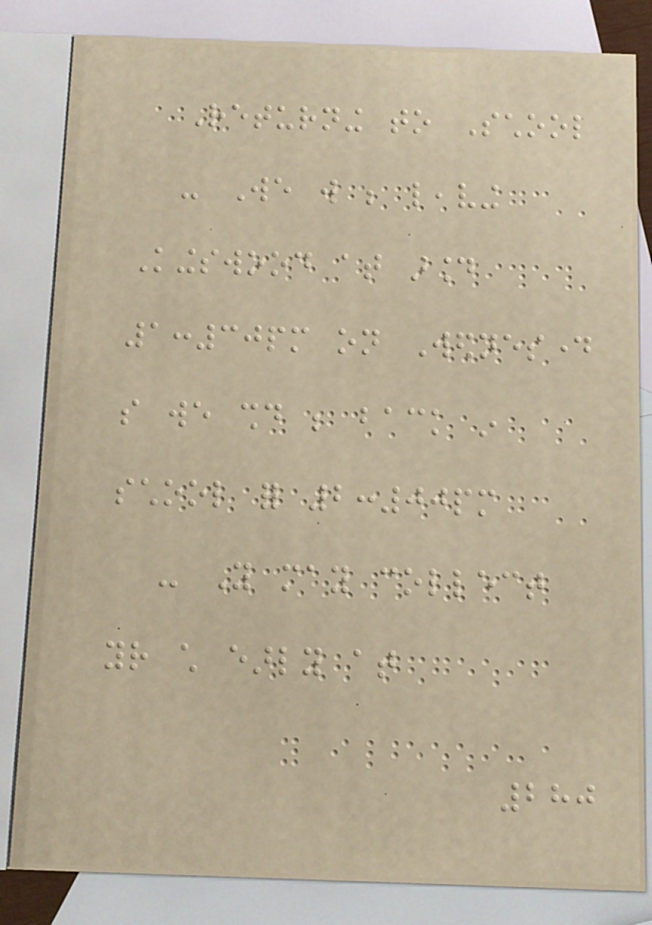Returning to School
- We will be leaving
Kingswood at around
1:30pm on Wednesday
so we should be back in
school for 2:00pm
- You may collect
your child early at
280
